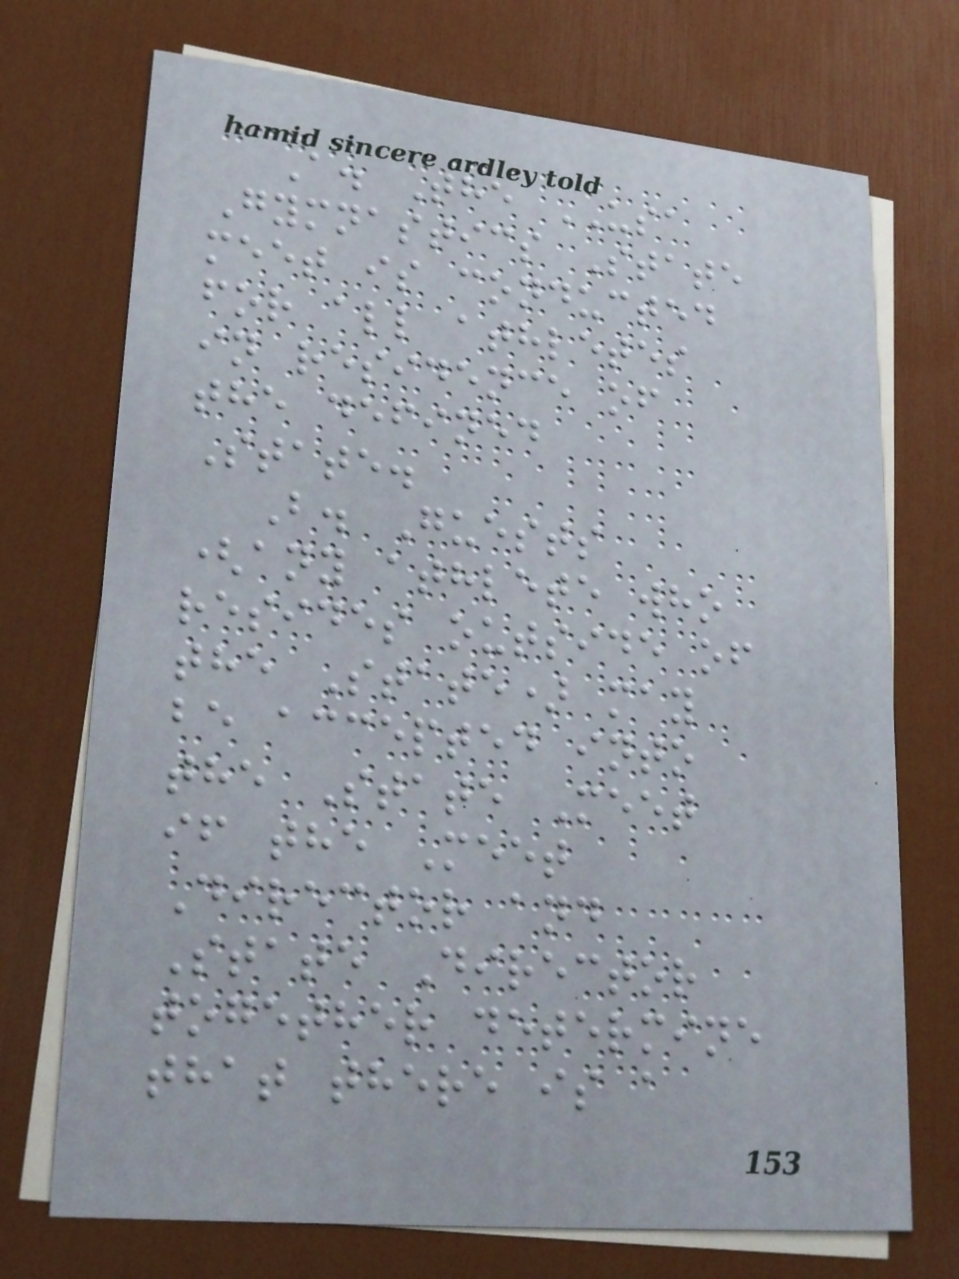A. The USA
Gymnastics State
meet is conducted
for all athletes
in residence of
the defined
State.
B. Guests
(any athlete who
resides outside of
the State) may
be accepted into
the State Meet
if the Meet
Director and
State Director
together determine
that there is a
